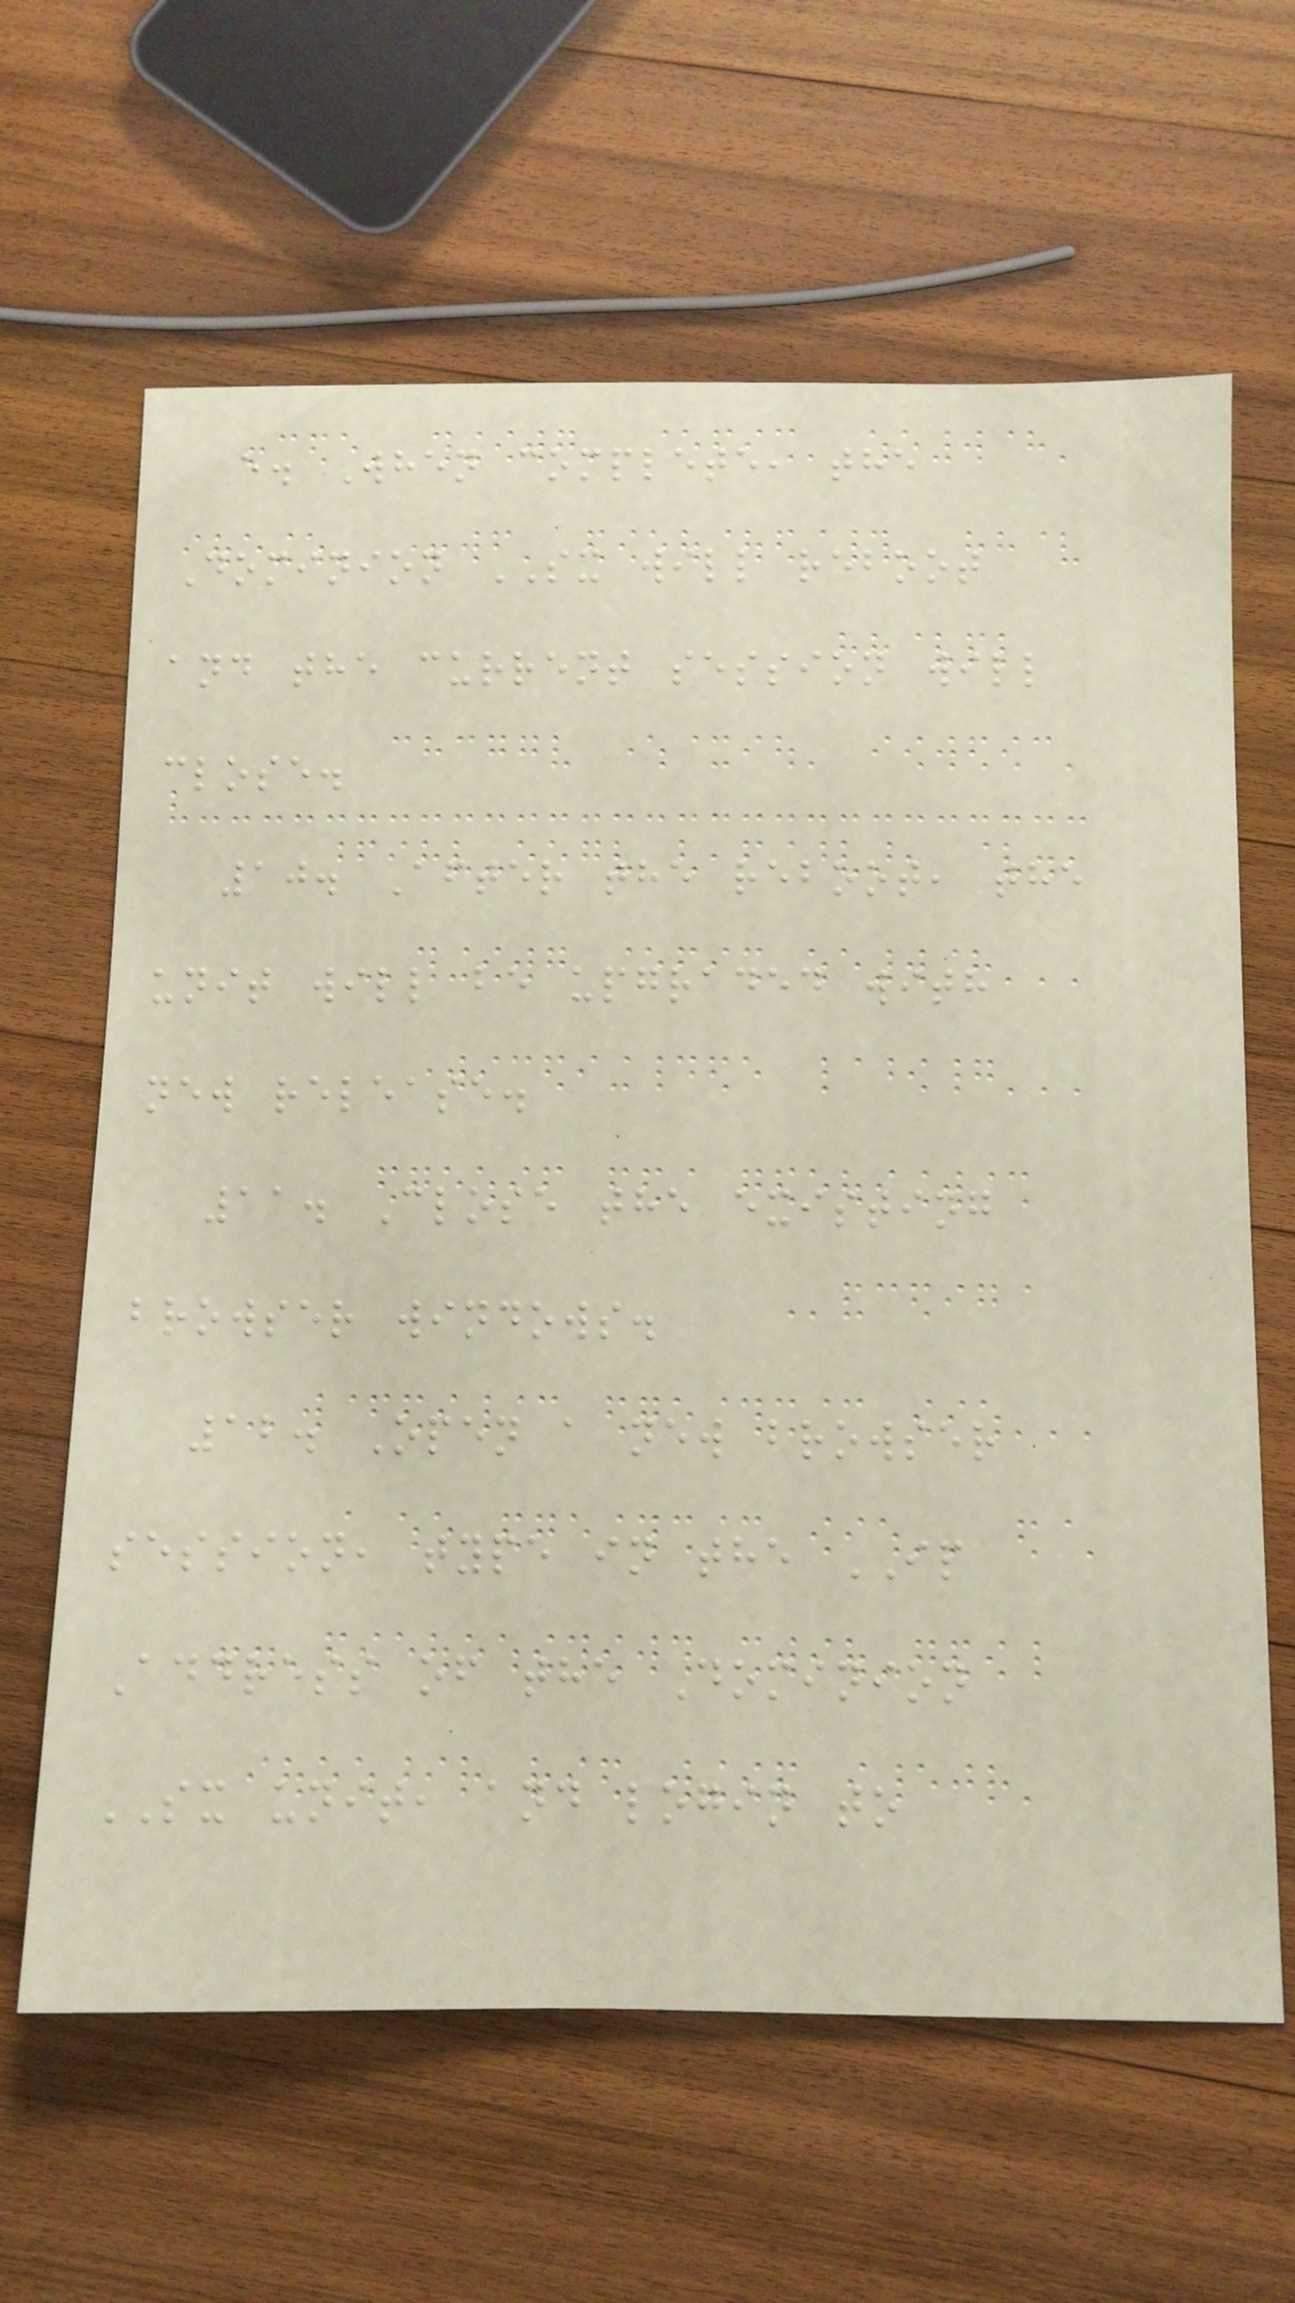e. When complete, the
Dominion SX will reboot
and the current session will
close.
10. After the reboot, the
unit will be upgraded with
new release.
11. Close the existing
browser windows.
12. Open a new browser
session, type in the IP
Address of the Dominion
SX unit, and login to
